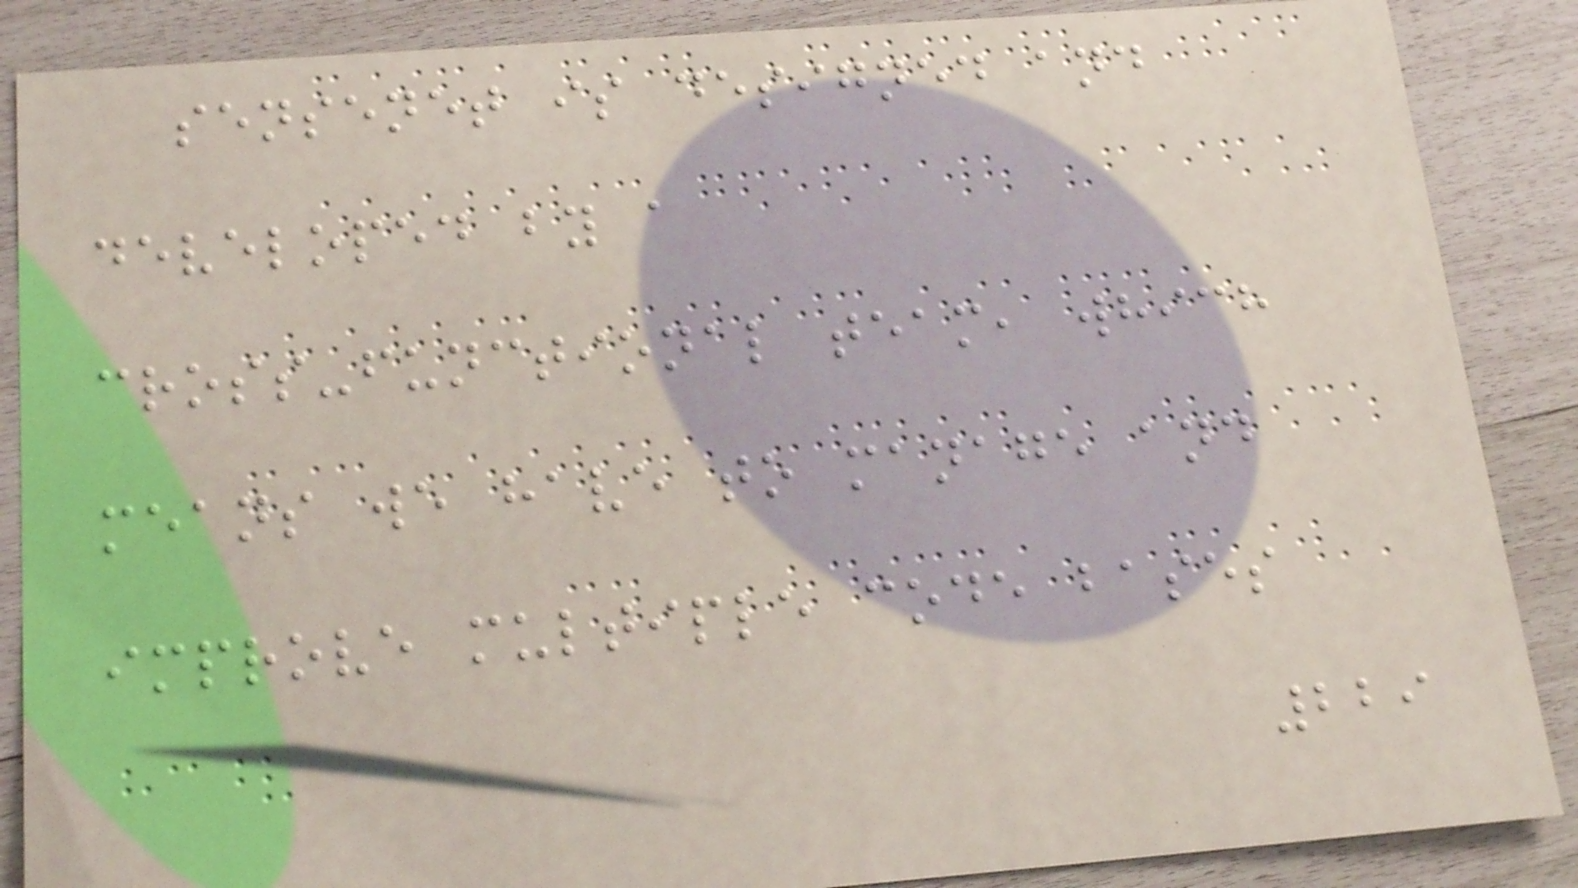sensenet is designed and
developed by a
cross-functional team, which
means we have to manage and
improve multiple code bases
229
